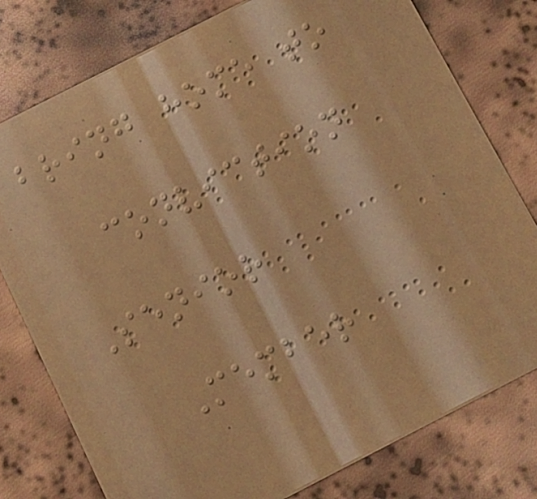bring home to
conviction
Senior
Member
